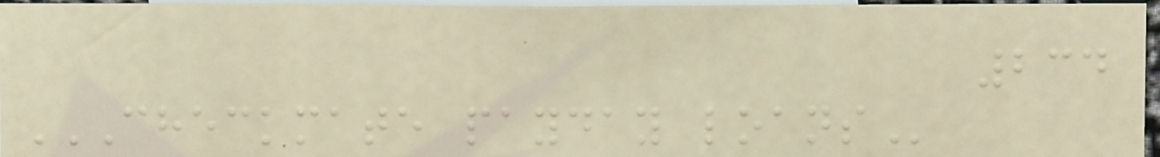234
CHECKMATE PAYDAY LOANS
